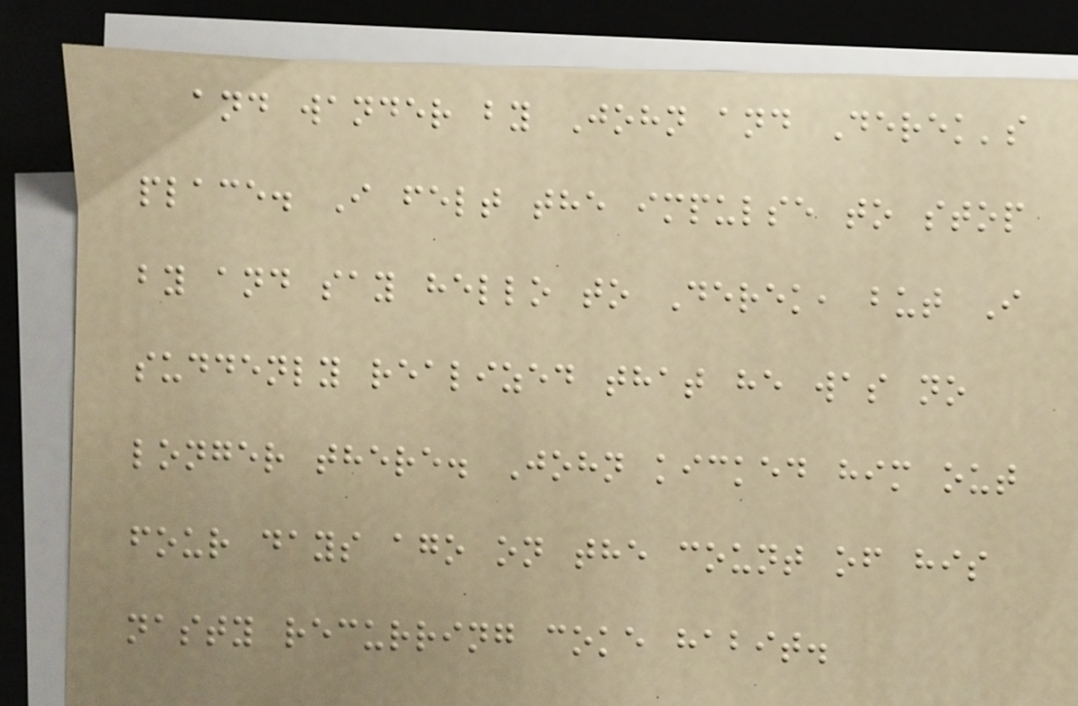and wander by John and Derek's
place. I felt the impulse to stop
by and say hello to Derek, but I
suddenly realized that he was no
longer there. John kicked him out
four days ago on the count of his
nasty recurring coke habit.
